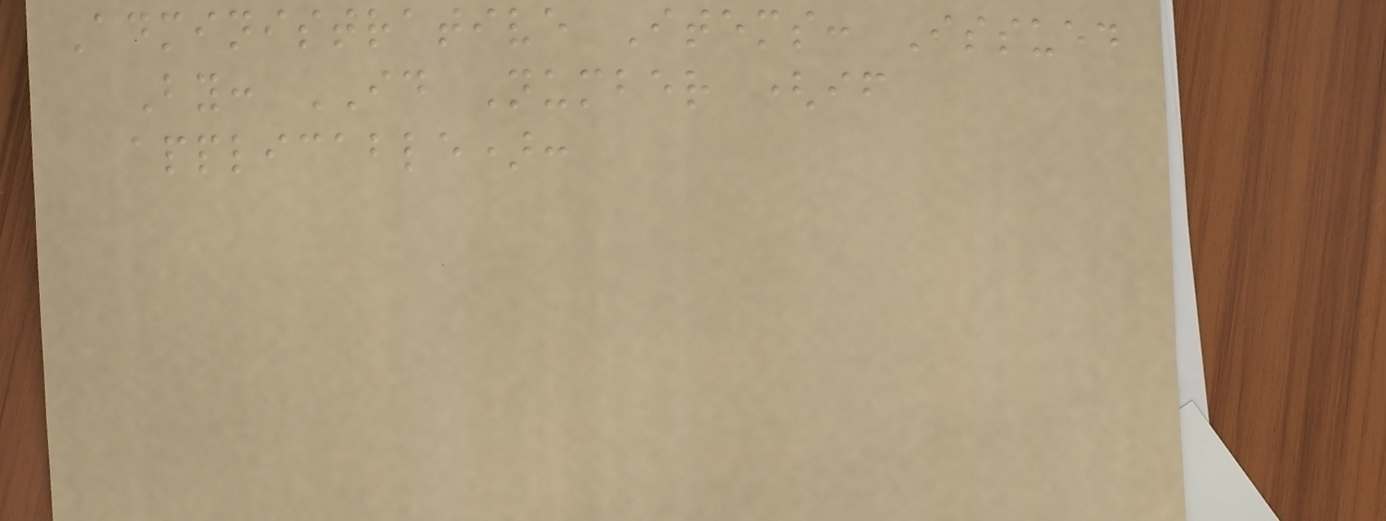Administrative Items: Issued
By: ID Number (if
applicable):
